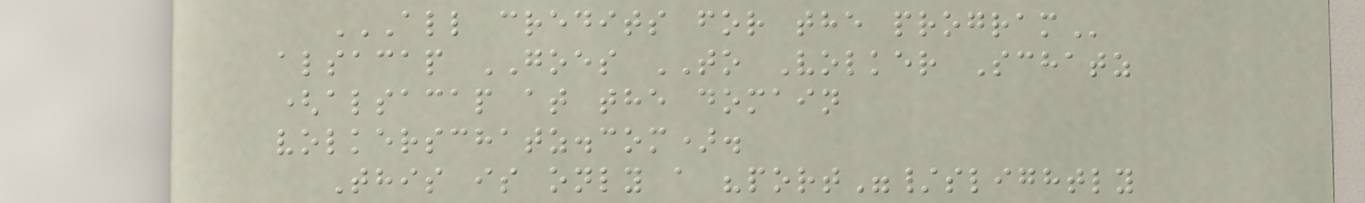ALL CREDITS FOR THE PROGRAM
alsacap GOES TO Volker Schatz
(alsacap at the domain
volkerschatz.com).
This is only a "port"/slightly
